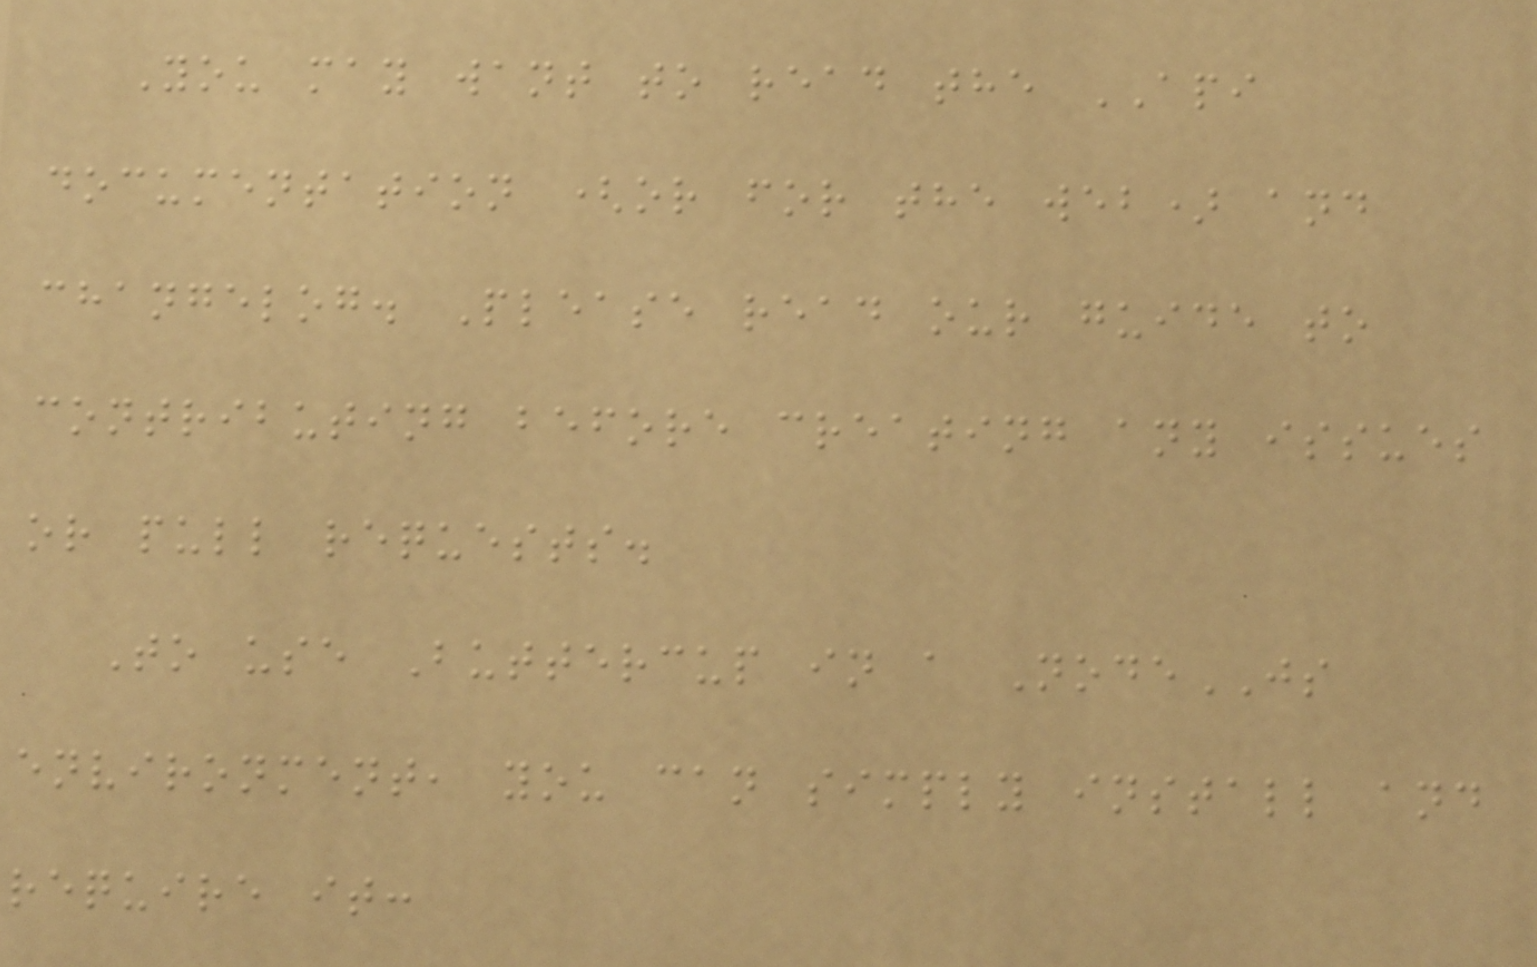You may want to read the API
documentation (or for the web) and
changelog. Please read our guide to
contributing before creating any issues
or pull requests.
To use Buttercup in a NodeJS
environment, you can simply install and
require it:
